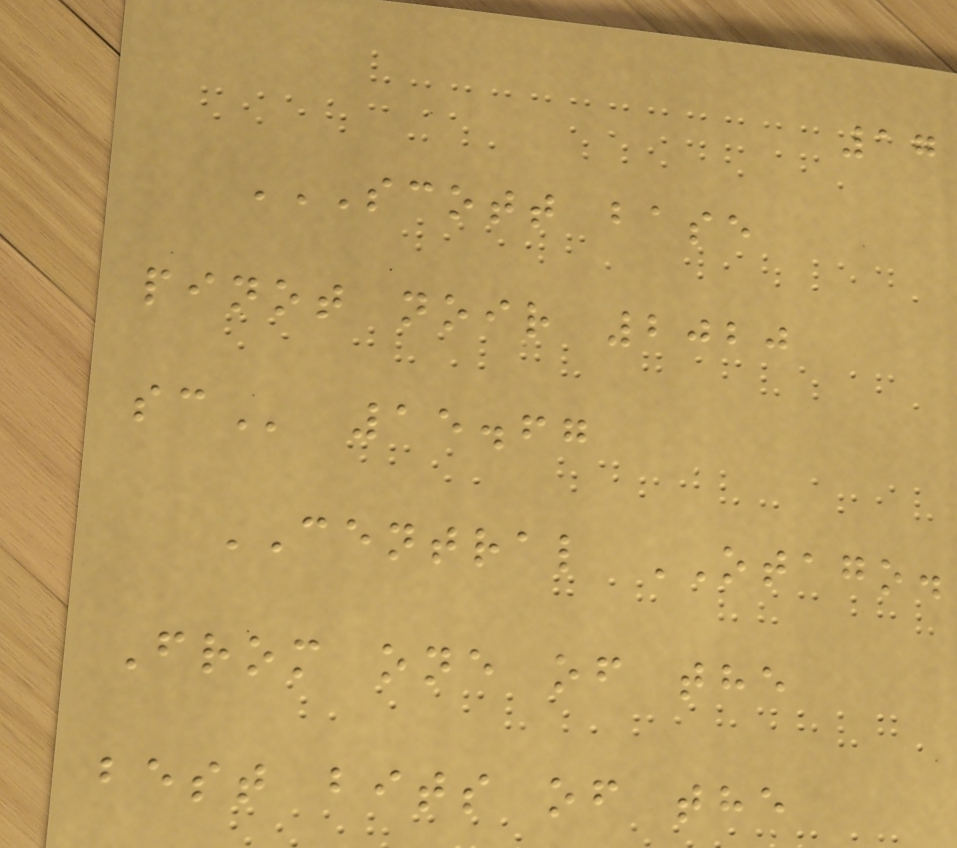17
SCOTT BASE
PINOT NOIR 2020
SC 15.67
CENTRAL OTAGO.
From one of the
best bits of the
